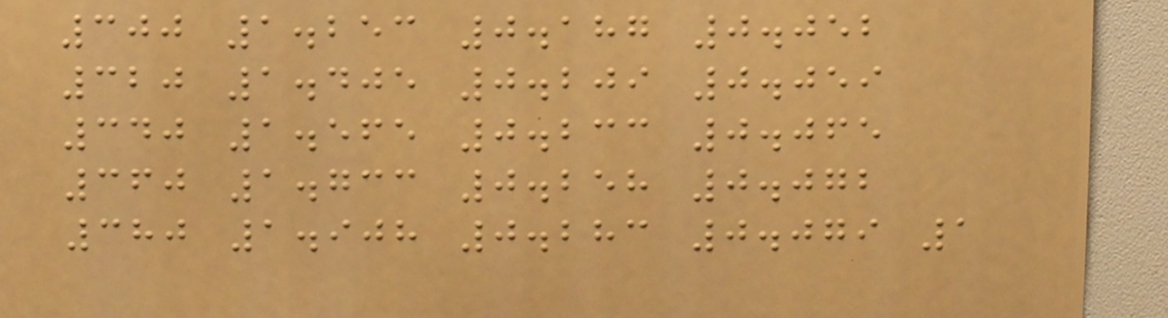300 1.253 0.187 0.052
320 1.405 0.209 0.059
340 1.565 0.233 0.065
360 1.733 0.258 0.072
380 1.908 0.283 0.079 1
